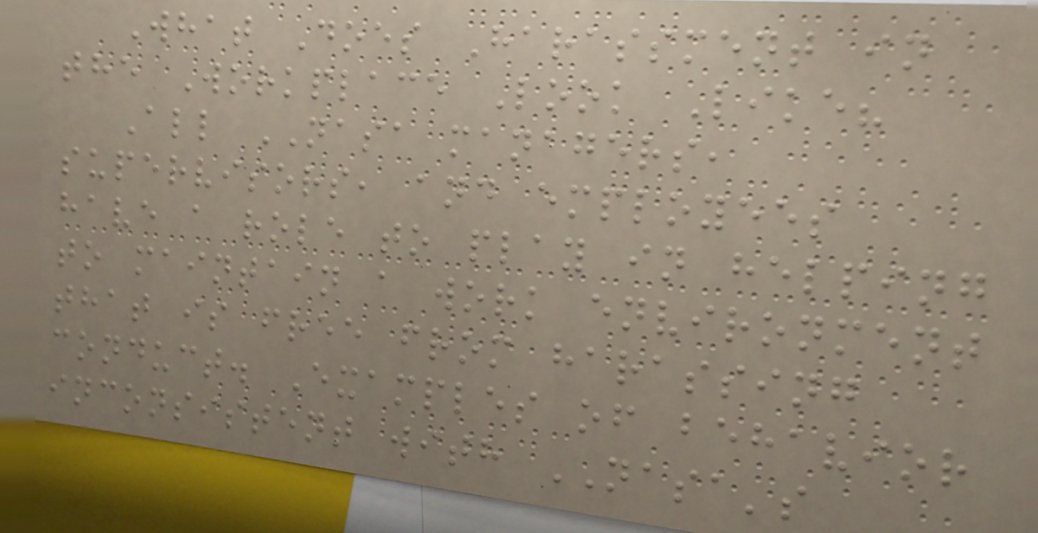What Does Harassment in
the Workplace Look Like?
All NASA managers,
supervisors, and employees
have a role to play in helping
to maintain a work environment
that is free from harassing
conduct. Examples of behavior
inconsistent with NASA's
